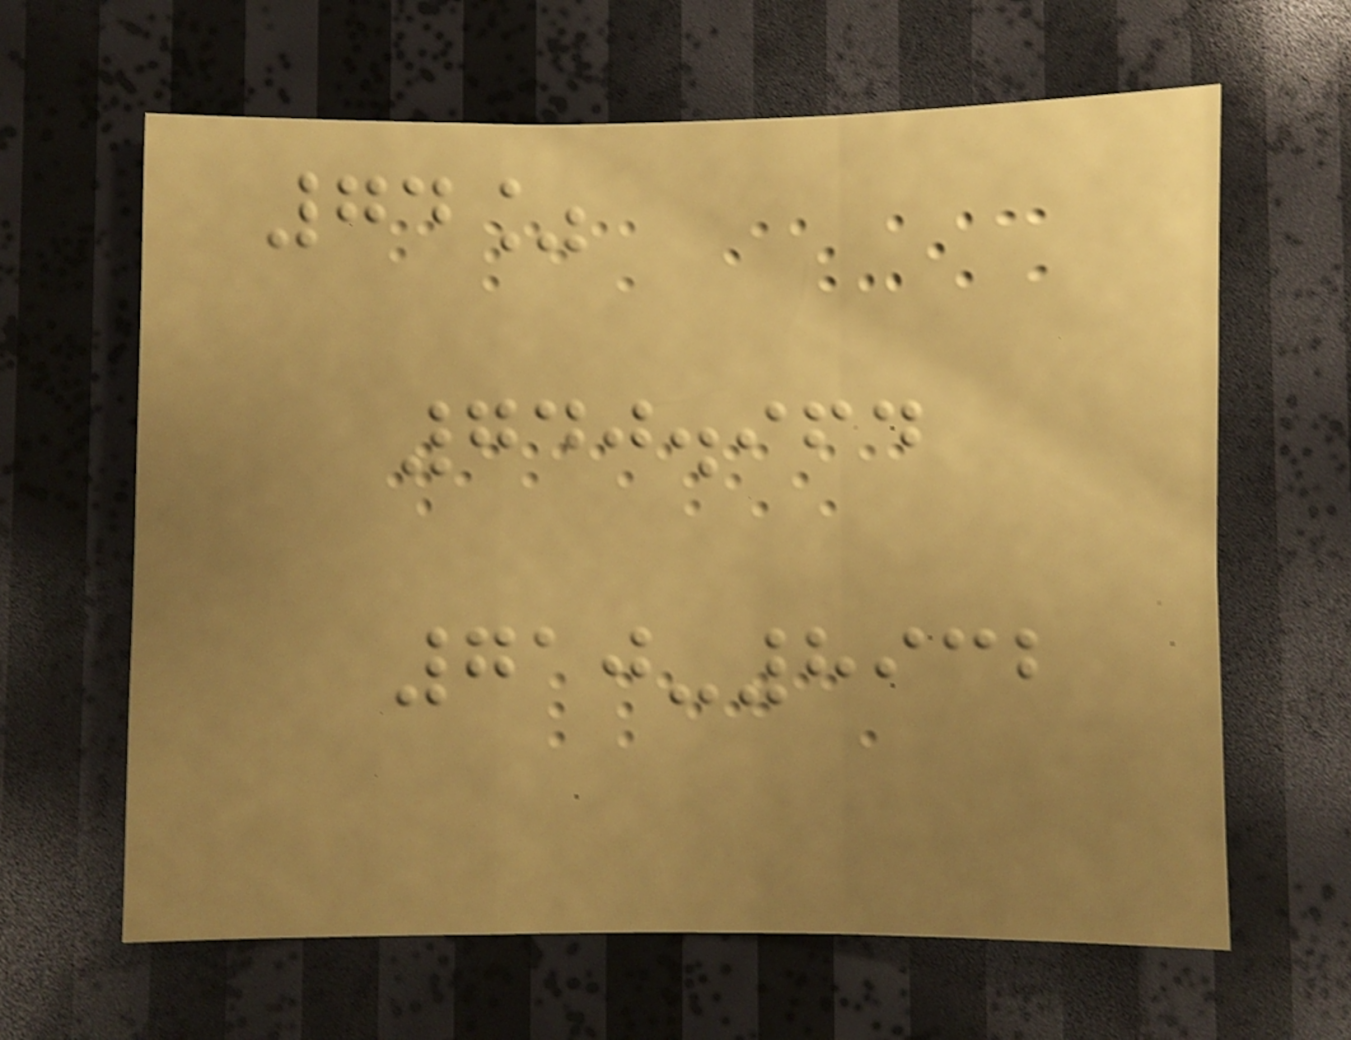74%
740.964
710-8932
